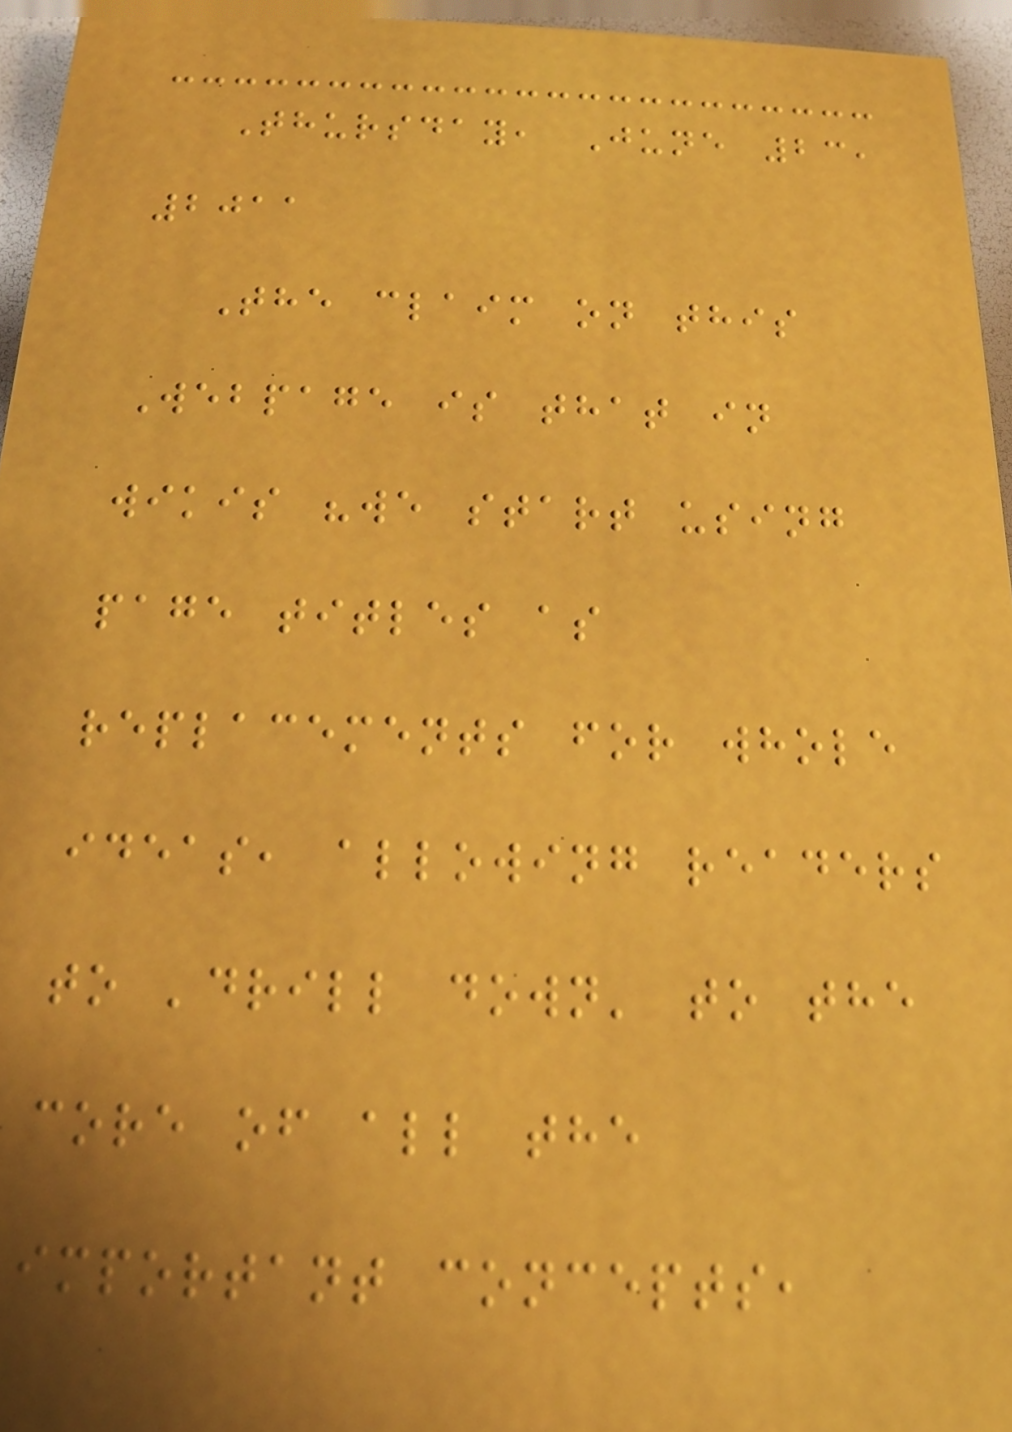Thursday, June 23,
2011
The claim on this
Webpage is that in
wikis "we start using
page titles as
replacements for whole
ideas, allowing readers
to 'drill down' to the
core of all the
important concepts,
